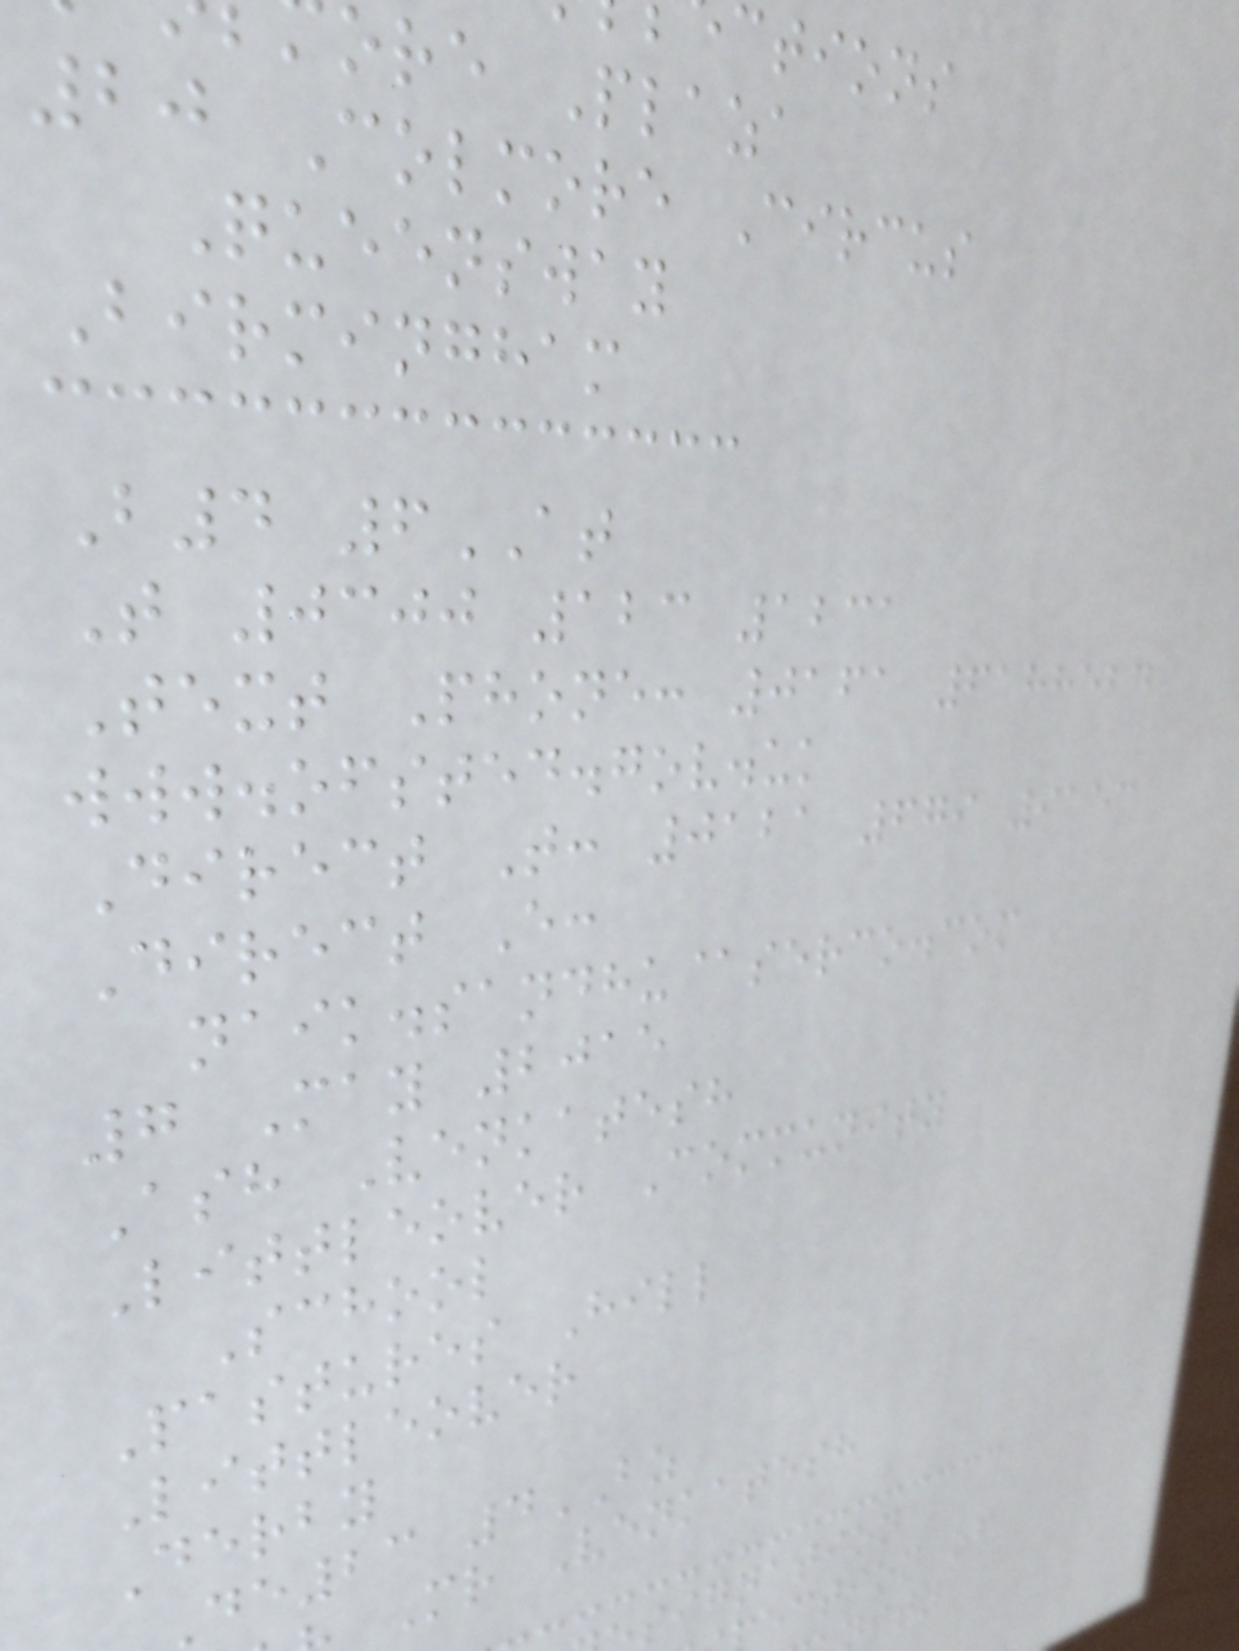ctions
ore Plaza
20 Colmore Circus
Queensway
Birmingham
B4 6AT
T 0300 123 1231
Text Phone: 0161 6188524
www.ofsted.gov.uk
Direct T: 0121 679 9153
Direct E:
naik.sandhu@serco.com
7 May 2015
Ash Venkatesh
Littleover Community
School
Pastures Hill
Littleover
Derby
de23 4BZ
Mr Venkatesh
signation
ection of
